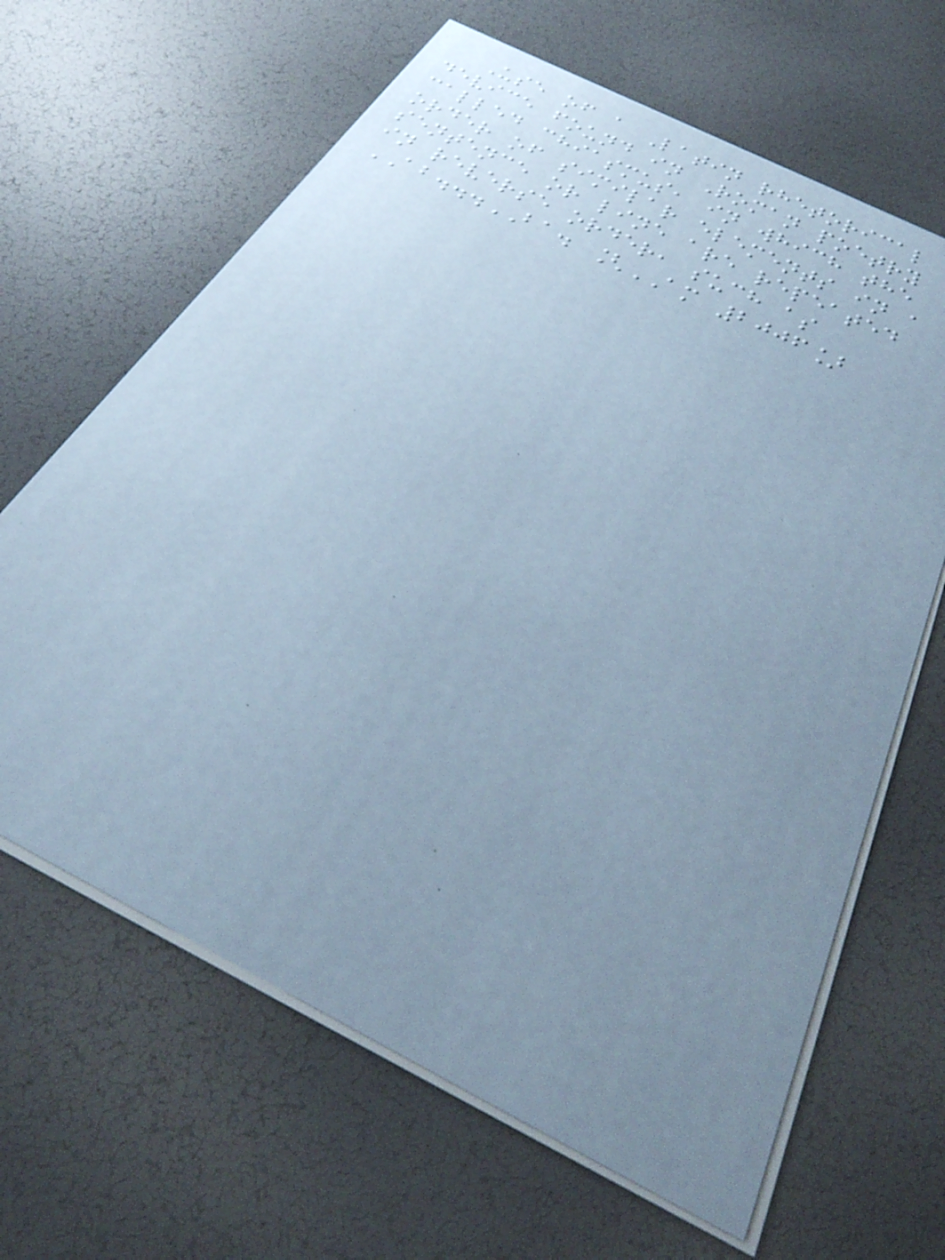Use of a Latin rhetorical
device found in Roman poetry
called chiasmus, in which the
order of similar elements in a
sentence or line are repeated
in reverse order, such as
AB...BA. [AM 2006]
